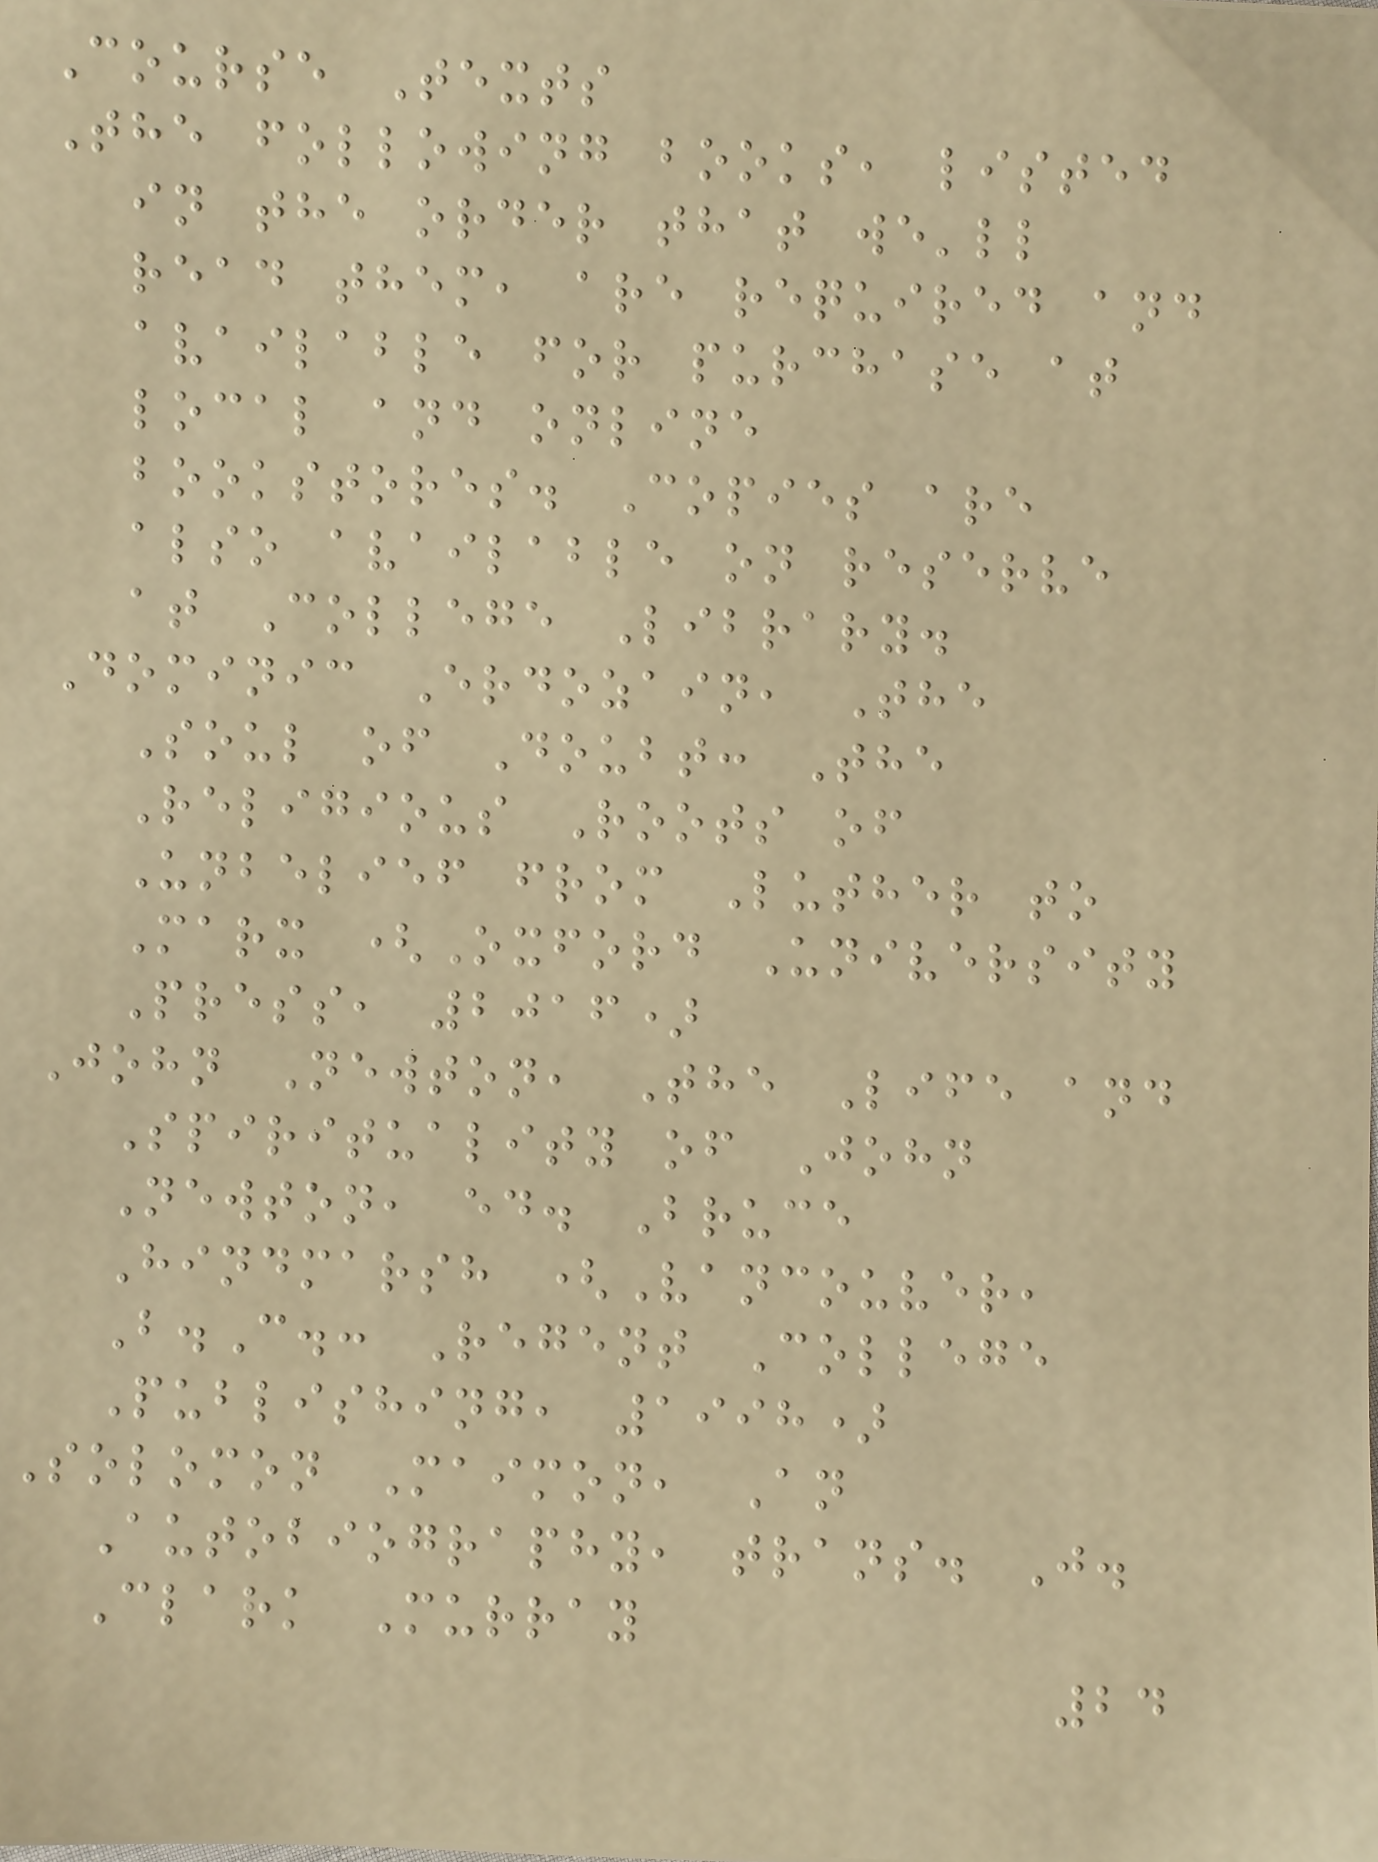Course Texts
The following books, listed
in the order that we'll
read them, are required and
available for purchase at
local and online
bookstores. Copies are
also available on reserve
at College Library.
Dominic Erdozain, The
Soul of Doubt: The
Religious Roots of
Unbelief from Luther to
Marx (Oxford University
Press, 2016)
John Newton, The Life and
Spirituality of John
Newton, ed. Bruce
Hindmarsh (Vancouver,
B.C.: Regent College
Publishing, 1998)
Solomon Maimon, An
Autobiography, trans. J.
Clark Murray
24
